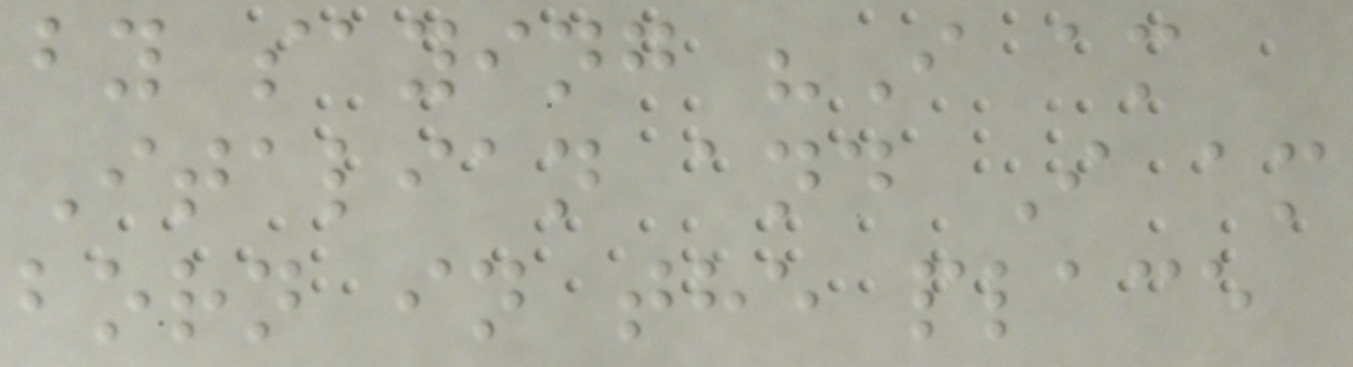by saying "I am
Italian and I am
born in the place
